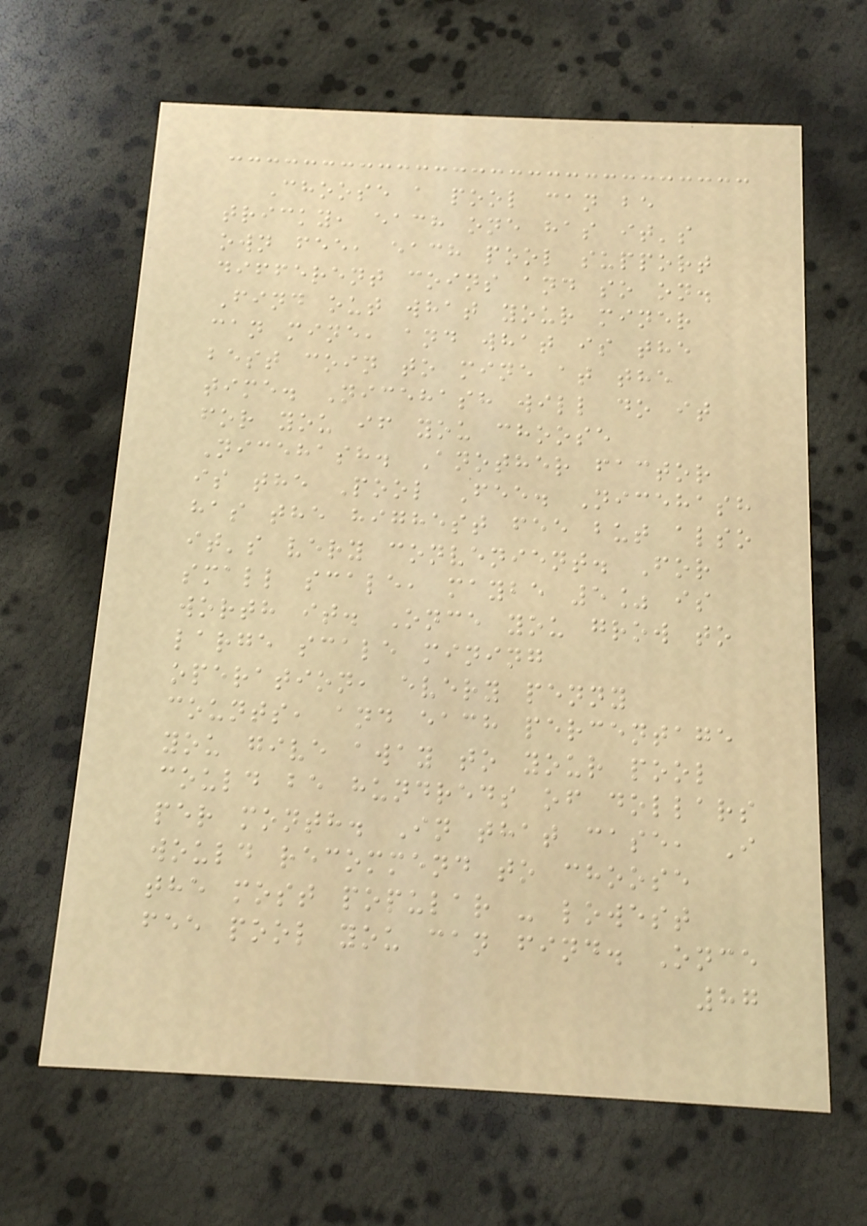Choose a pool can be
tricky, each one has it's
own fee, each pool support
different coins and so on.
Find out what your miner
can mine, and what is the
best coin to mine at the
time. Nicehash will do it
for you if you choose
Nicehash. Another factor
is the Pool Fee. Nicehash
has the highest fee but also
it's very convenient. For
small scale, maybe 5% is
worth it. Once you grow to
large scale mining
operation, every penny
counts, and each percentage
you give away to your pool
could be hundreds of dollars
per month. In that case, I
would recommend to choose
the most popular - lowest
fee pool you can find. Once
87
